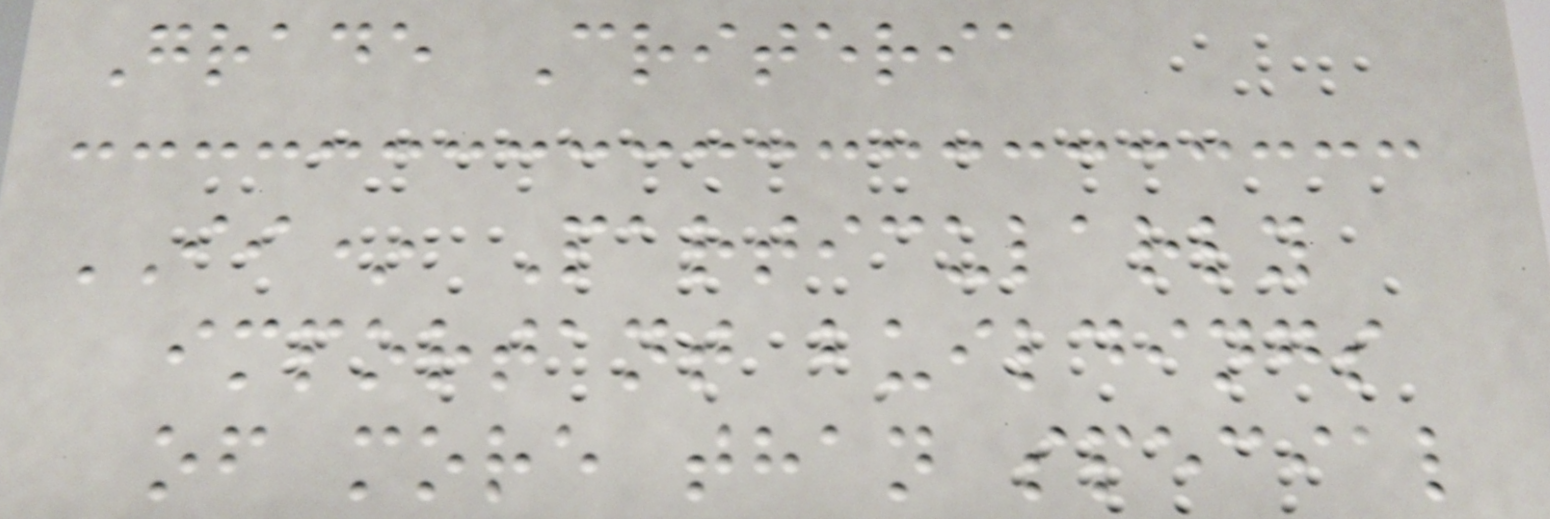Grade Criteria
II* Particularly
important buildings
of more than special
